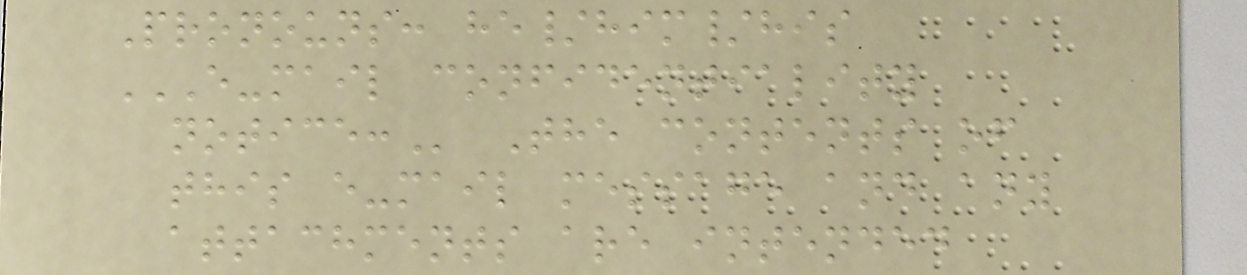Pronouns: he/him/his
E-MAIL CONFIDENTIALITY
NOTICE: The contents of
this e-mail message and any
attachments are intended
